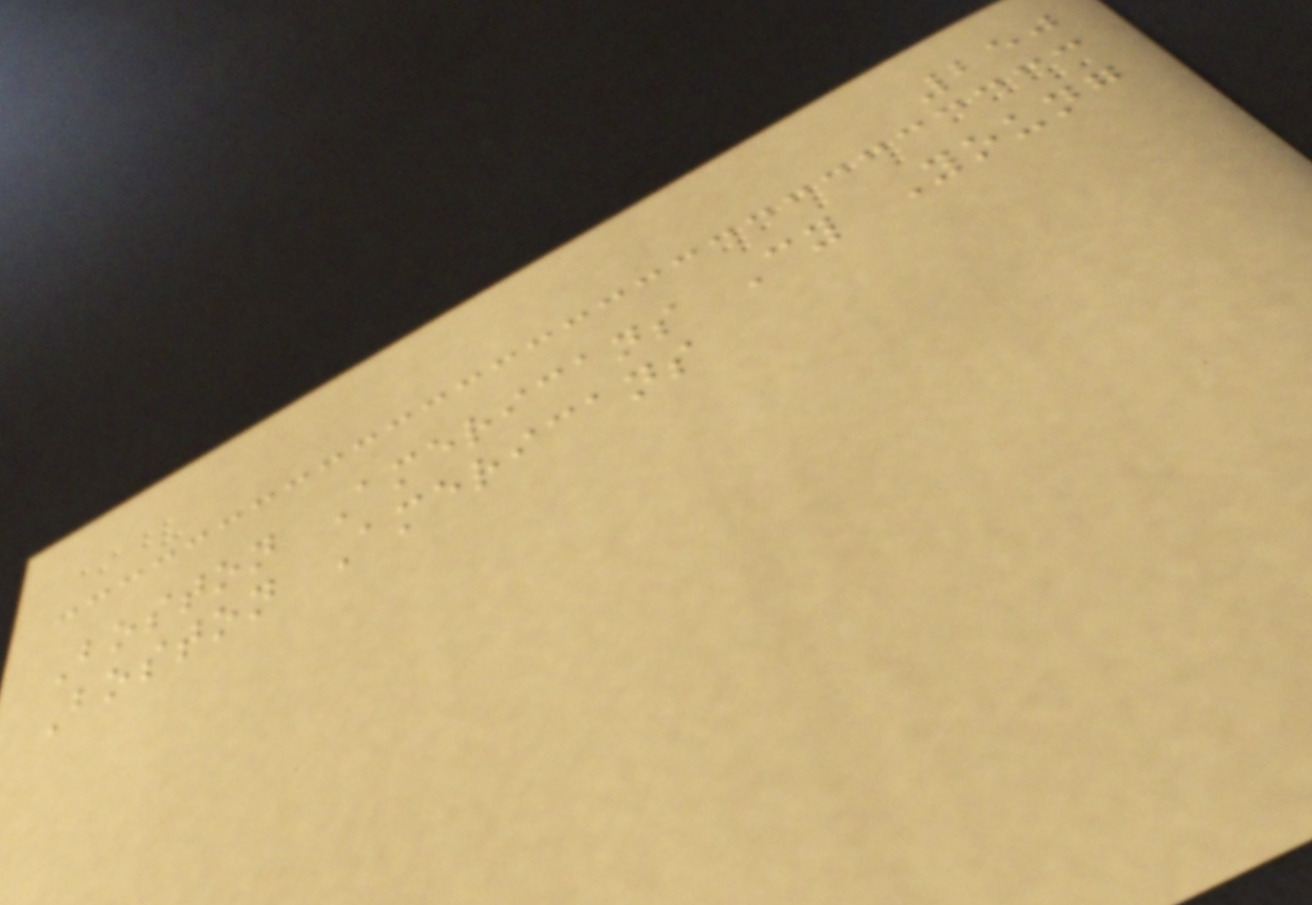250
Boston Americans Cy Young
Boston Americans
